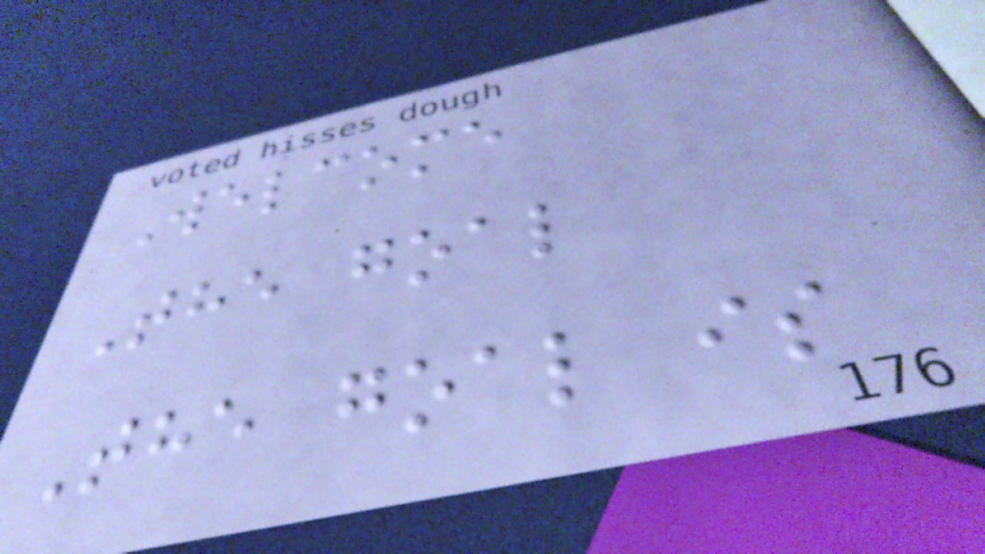Welcome
The goal
The goal is
